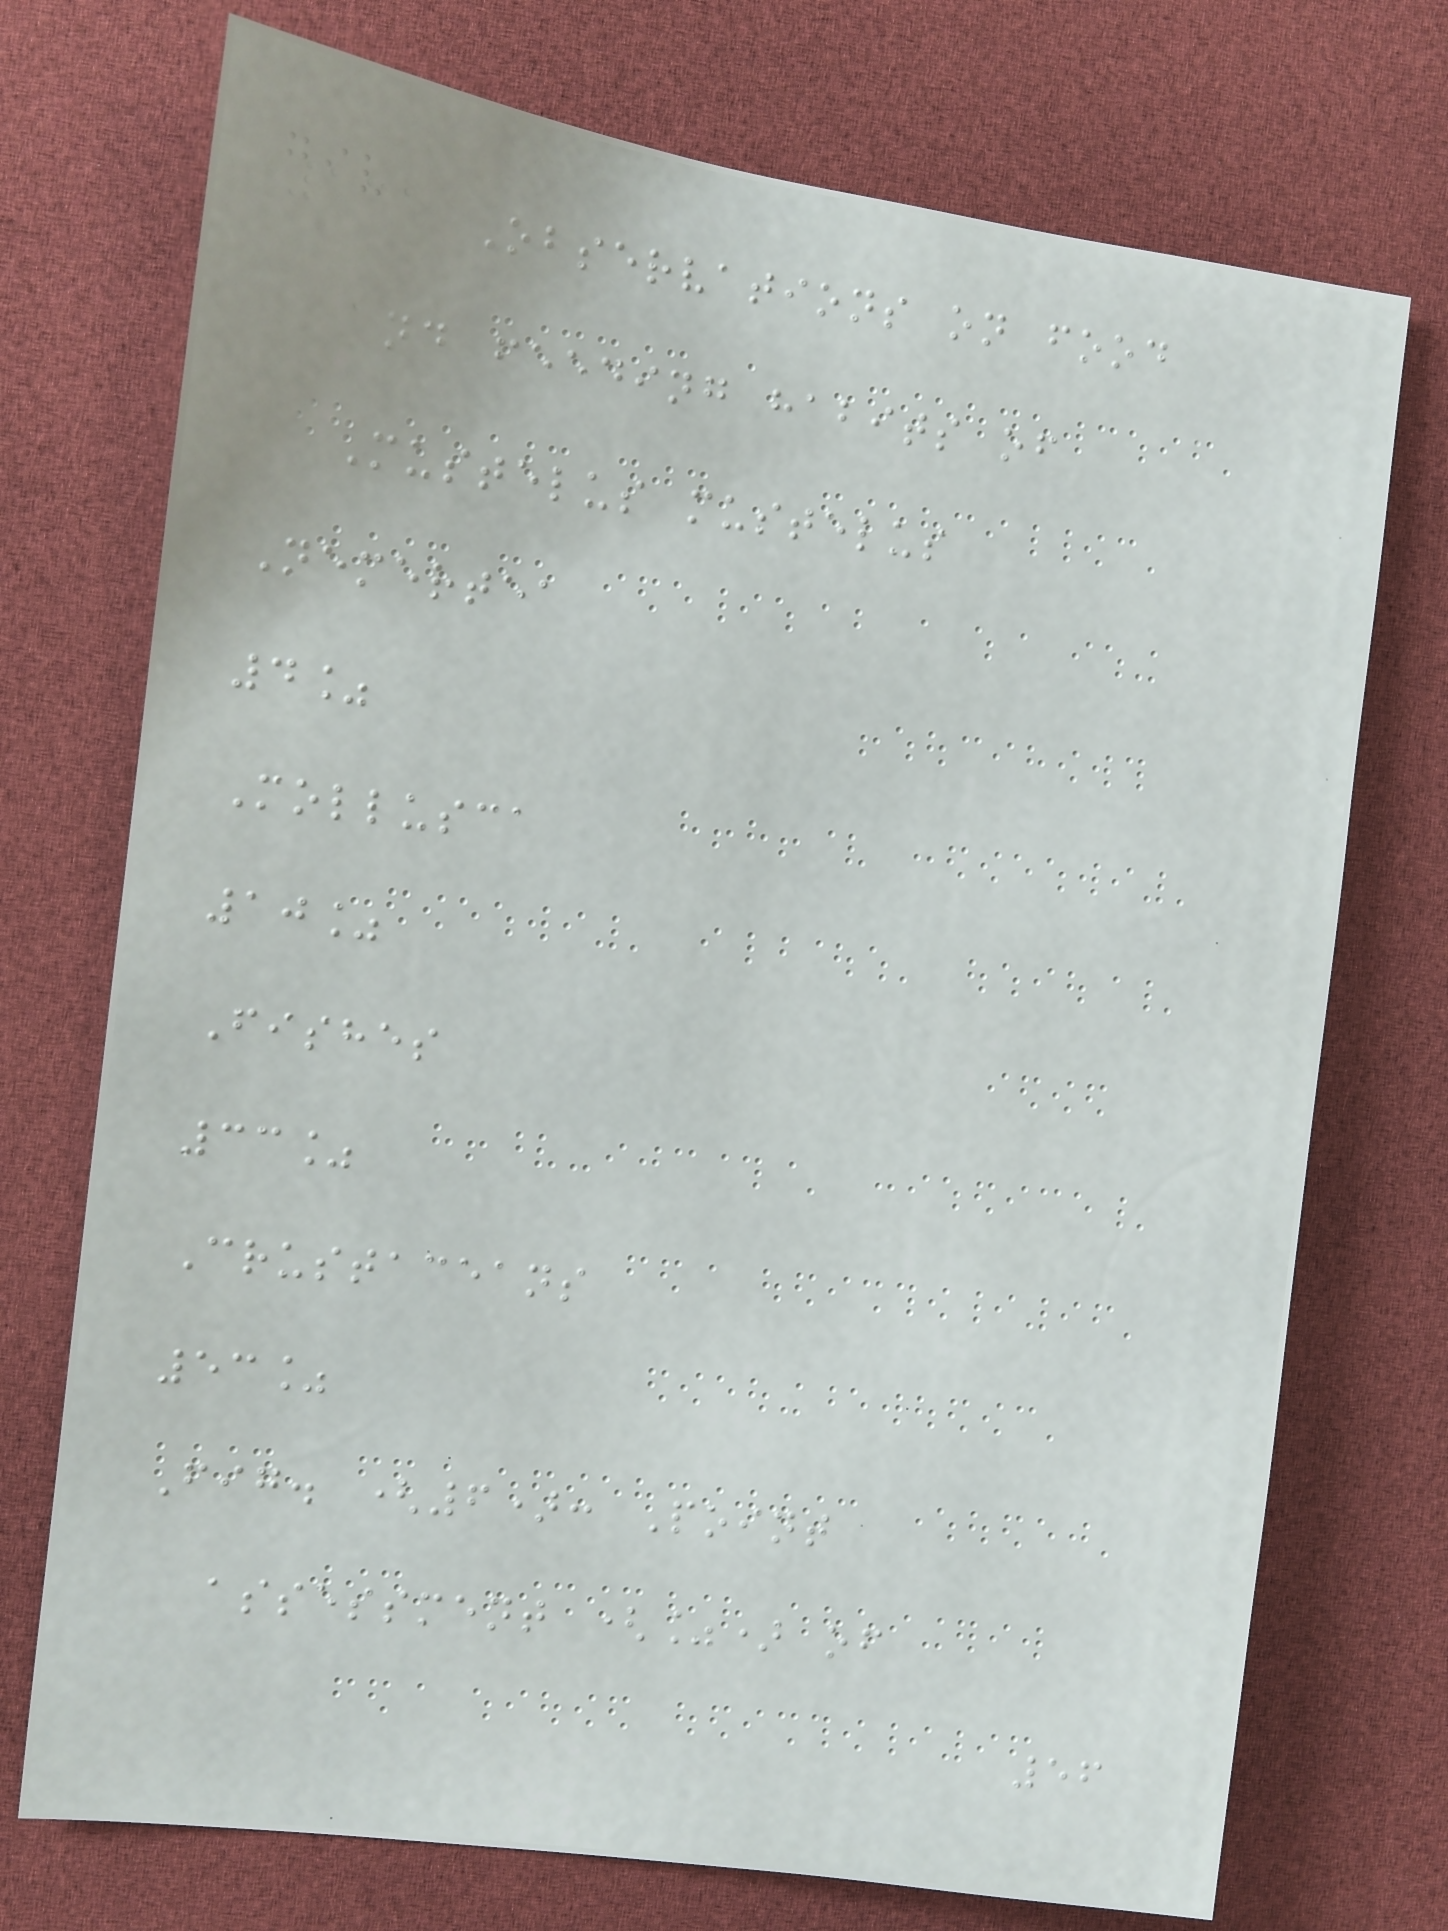131 Observations on food
and feeding habits of
Mustelus mustelus
Nemertea
4%
Mollusca
10%
Fishes
33%
Crustaceans
53%
Fig. (6): Point
assessment (%) of
56
